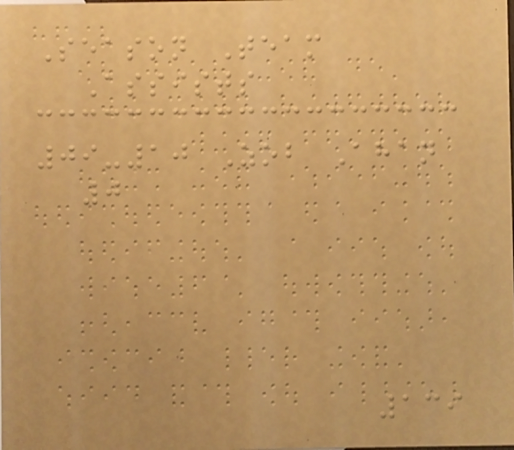Season Team
Assists
09-10 Zob Ahan
0
139
